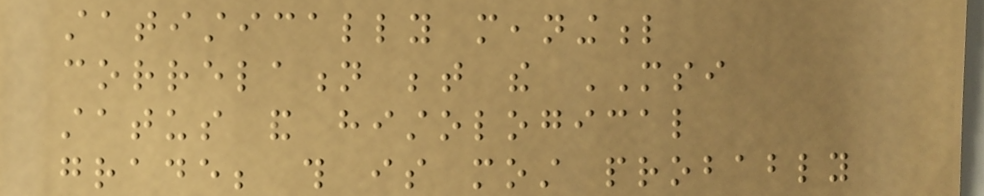statistically meaningful
correlation between the MSI
status and histological
grade; this is most probably
